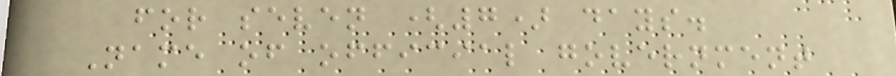for seven (7) days.
Name of official government
